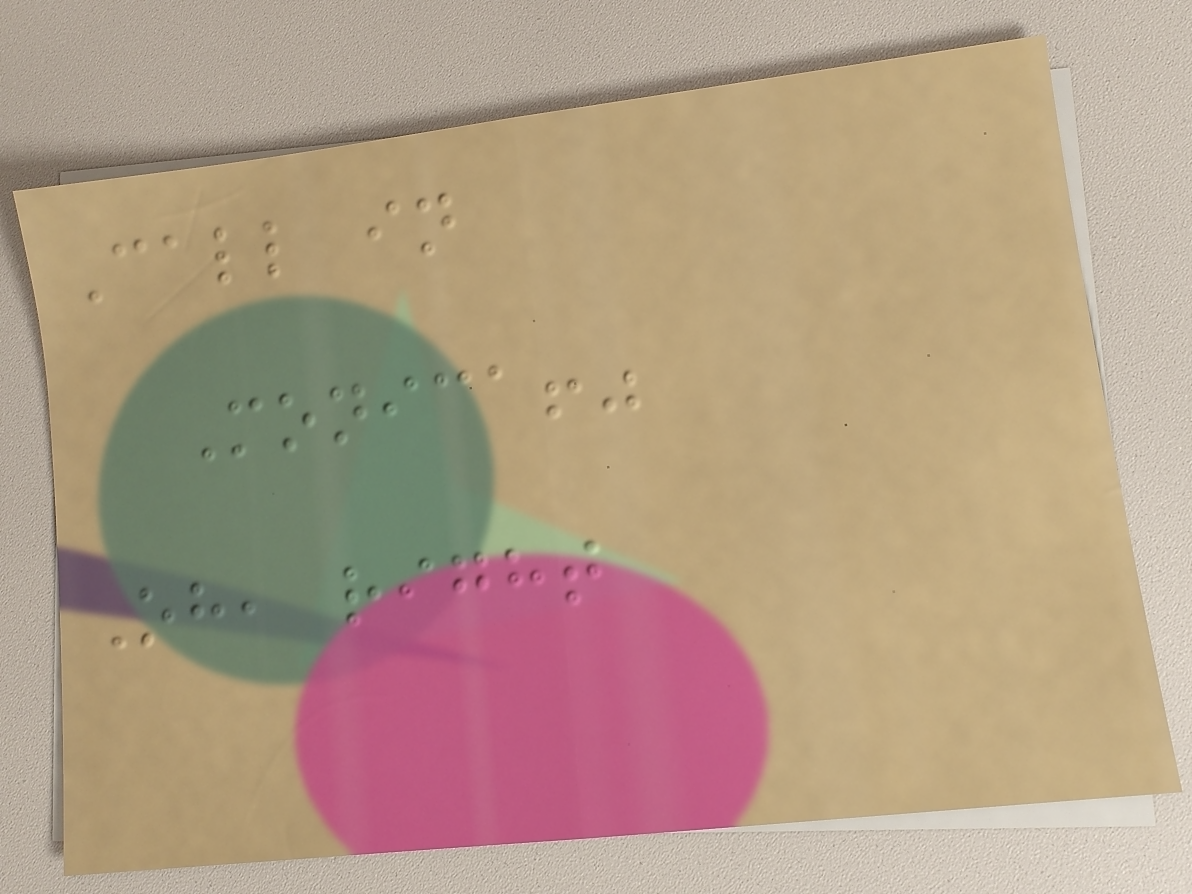Call in
Monica!"
Oh, right
